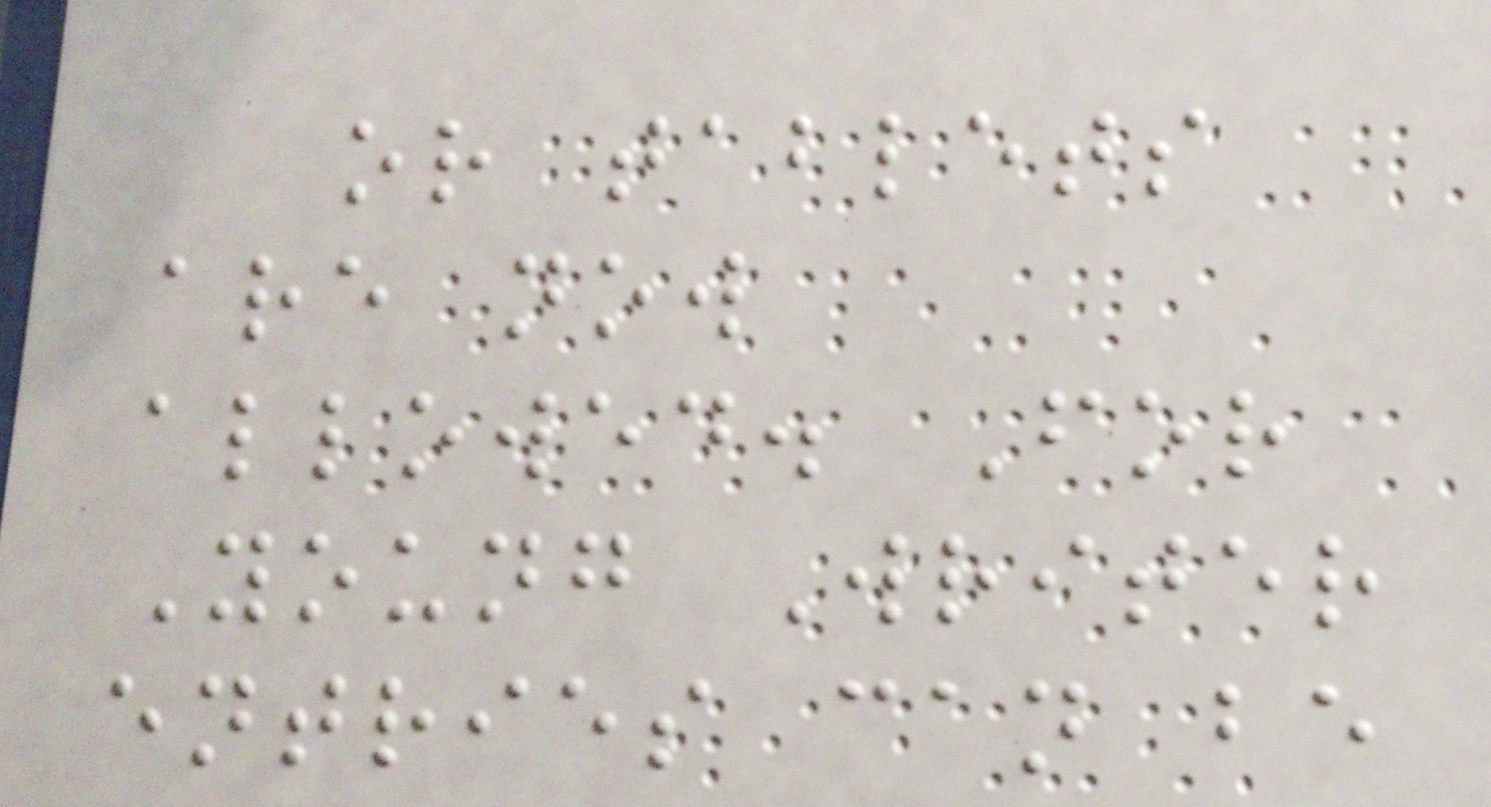or tablets
are now
allowed. For
Young Writer
entries can be
